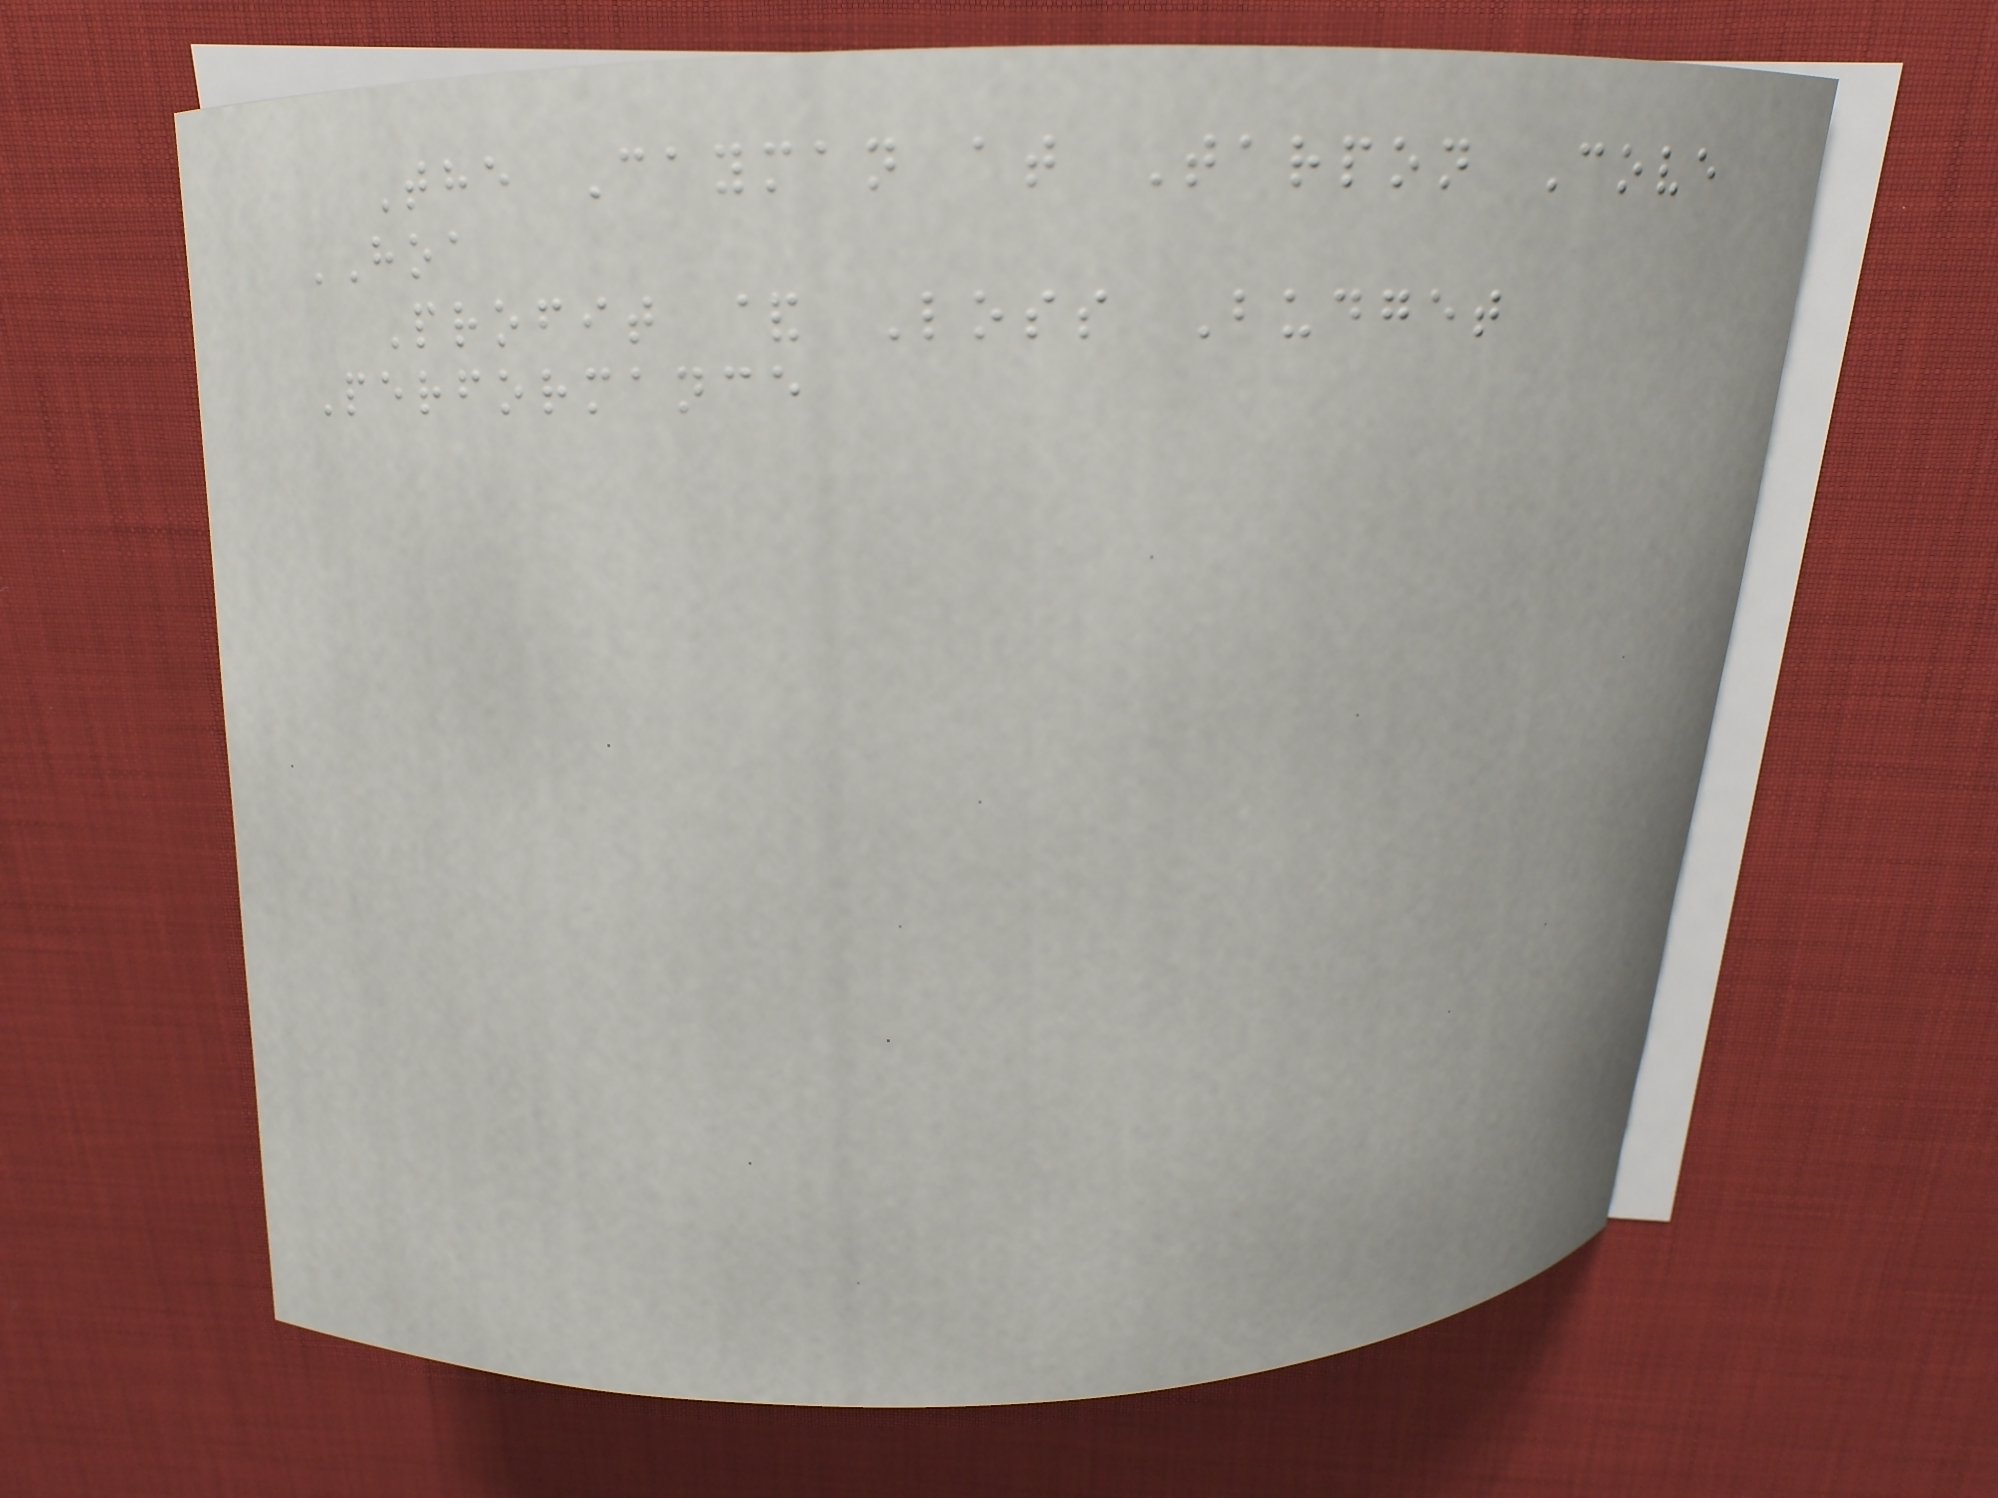The Cayman at Tarpon Cove
HOA
Profit & Loss Budget
Performance
